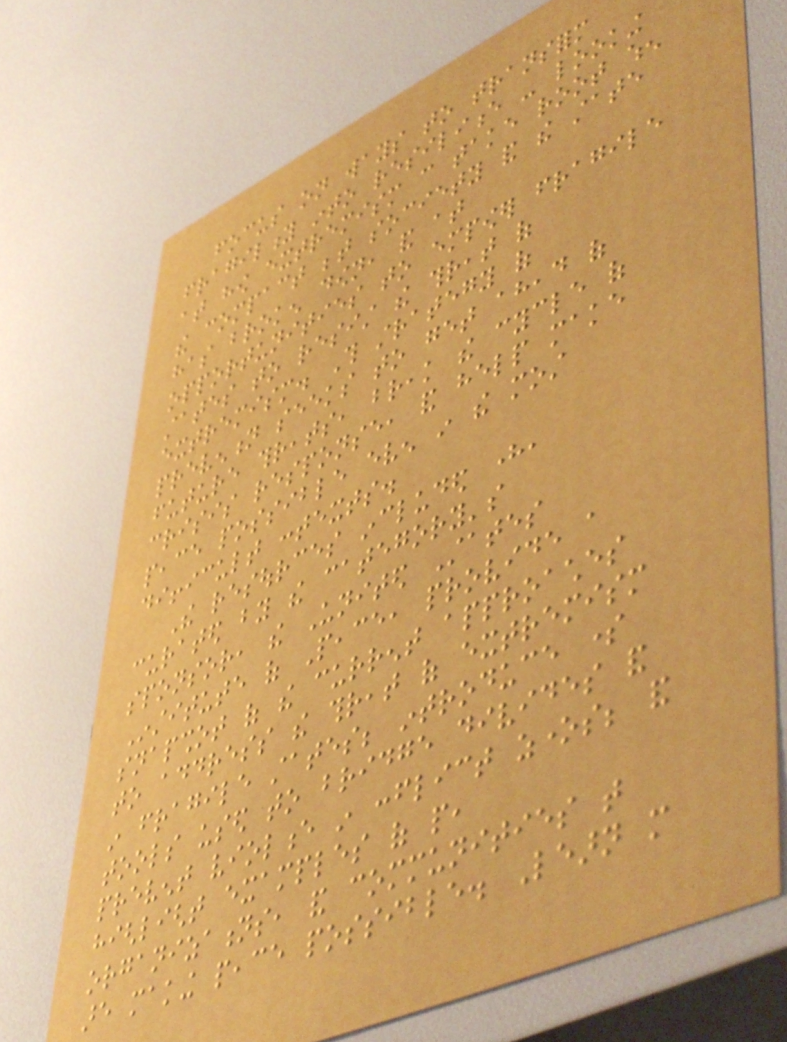focus on ways to transform
fragility into resilience - looking
at how extremism can take root when
the compact between society and the state
has broken down, and at
opportunities to empower fragile
states to resist the threat of
extremism. This strategy of
prevention seeks to get ahead of
future threats, break the cycle of
crisis response, and help make
peace possible even in the most
difficult contexts.
The resources included here,
curated by the category's
sponsor, the United States
Institute of Peace, provide a
snapshot of the current approaches
to address the threat of extremism
in fragile states; introduce some
tools used to bridge divides and
prevent violence in conflict zones; and
highlight examples of people,
organizations, and communities that
are making peace possible. Learn more
